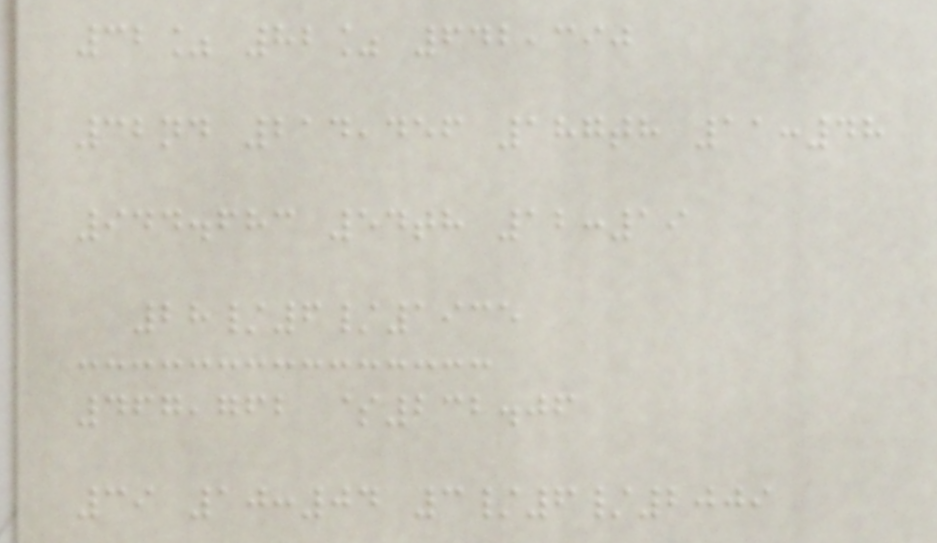32% 82% 642,390
32nd 214,456 187th 11:48
944.683 54th 12:19
28/6/1935
467,762 $232.06
39 10:04 3/6/2009
